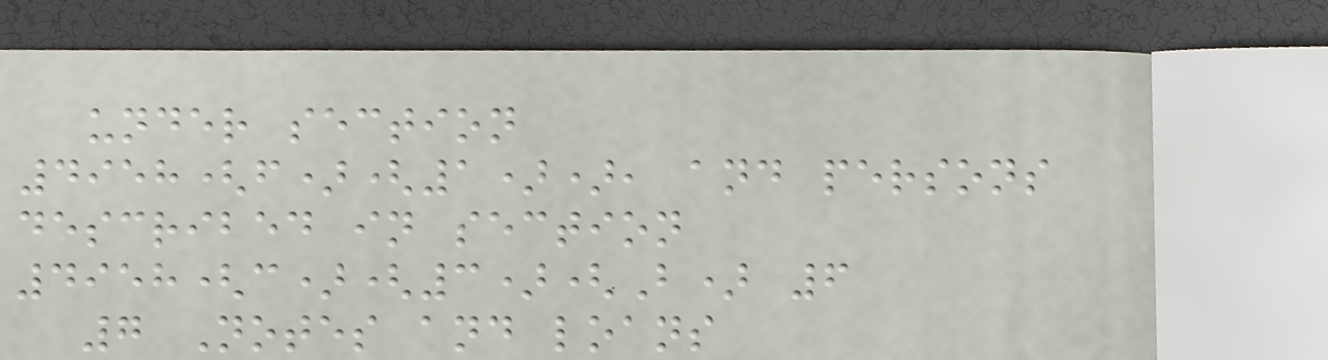under section
4958(f)(1)), and persons
described in section
4958(c)(3)(B) 6
7 Notes and loans
